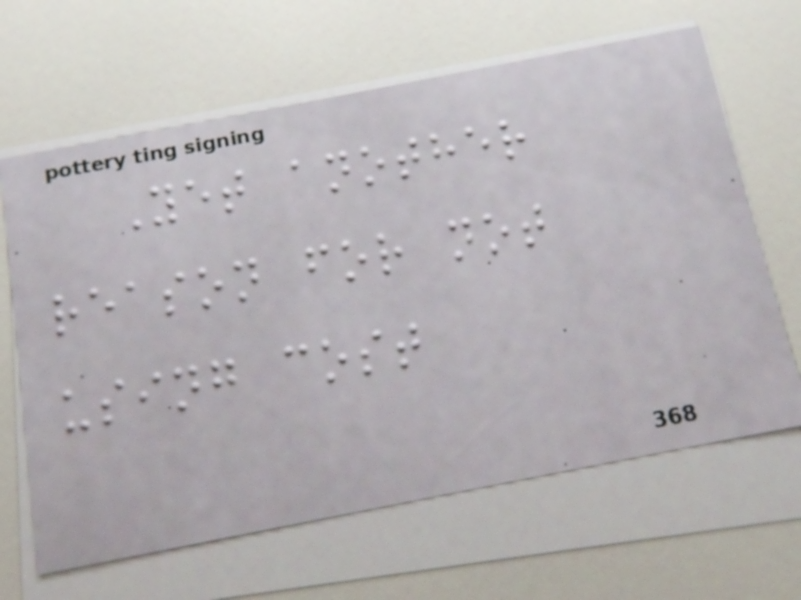Yet another
reason for not
using cost
